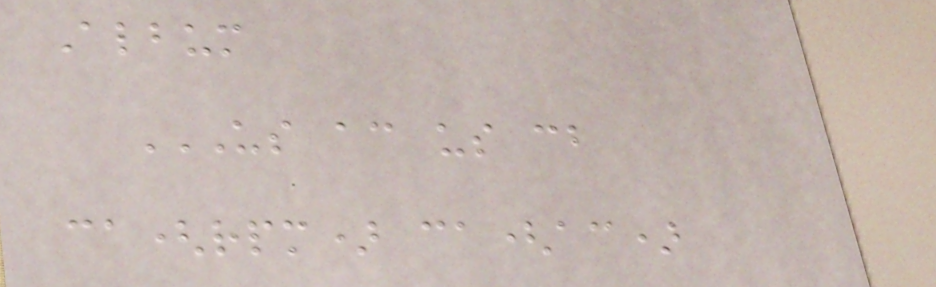Album
US AC US CB
CA(RPM) CA(AC)
